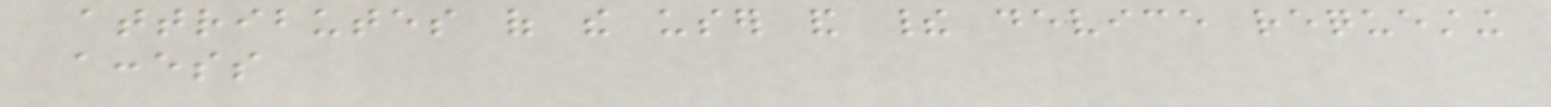attributes of the user and their device requesting
access
